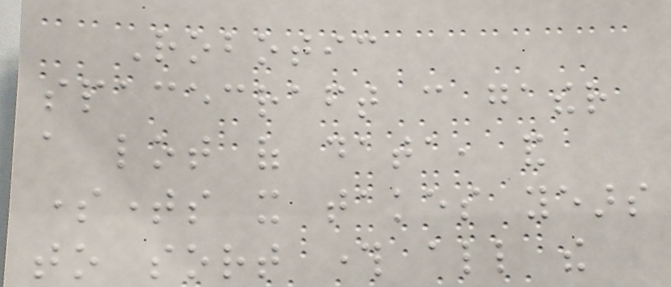Robotic
spacecraft can gather
a lot of data, and
sometimes it takes years
to sort through all the
